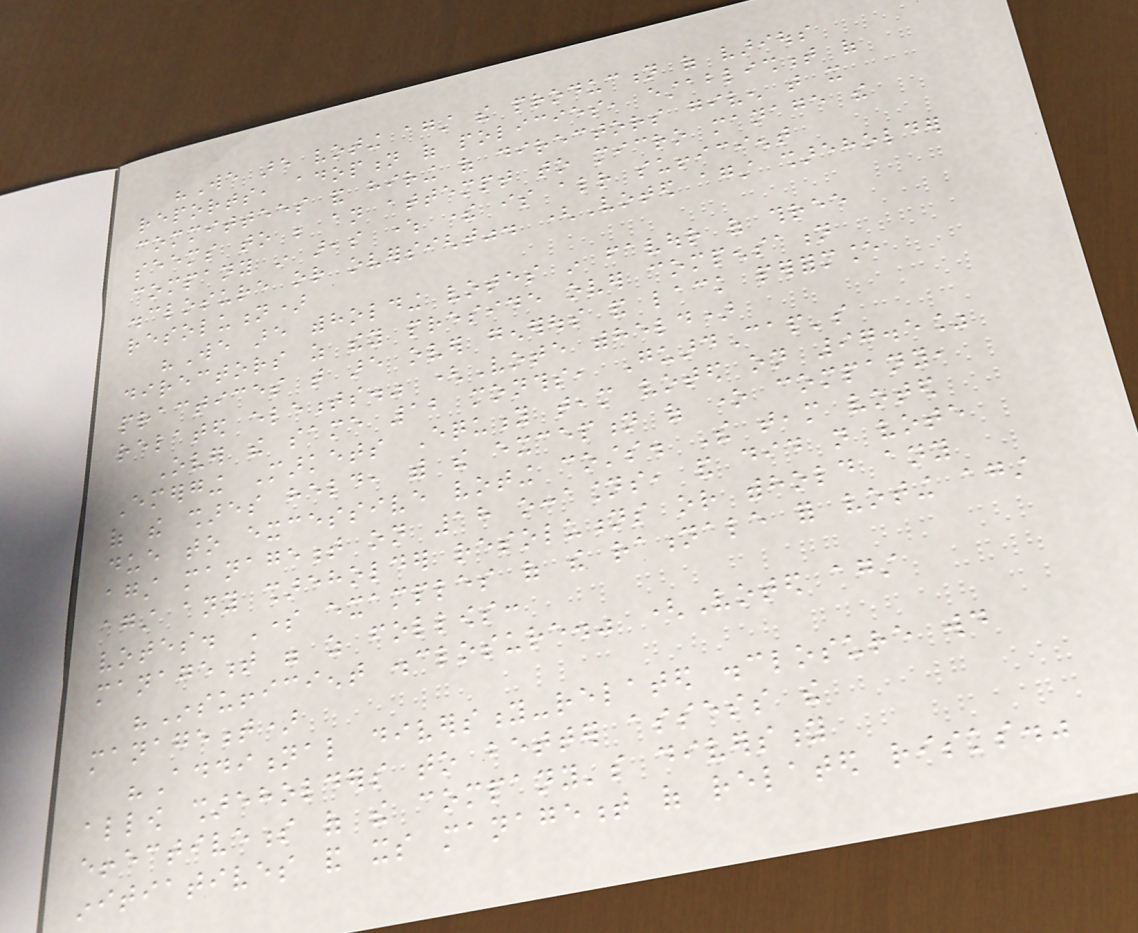"We are voting against the production of various
reports, adoption of policies, establishment of
committees and hiring of directors given that it
seems to be an attempt to micro manage the
company in areas where there is already sufficient
disclosure or oversight". (Voted against shareholder
resolution)
"We are withholding votes in favour of three
directors as they preside over compensation
practices that are over generous and lack performance
related elements." (Vote withheld)
Over the same 12 months, GuardCap's
Emerging Markets Equity team voted on 97.5%
of the shares held, with the exception of one company,
due to excessive voting costs. The team voted
against management on 18 occasions, and did not vote
against any shareholder resolutions or withhold any
votes. Some examples of the rationale for voting against
management were as follows:
"Insufficient disclosure." (Voted against
management)
"Additional diversity-related disclosure would
allow shareholders to better assess the
effectiveness of the company's diversity
initiatives and its management of related risks."
